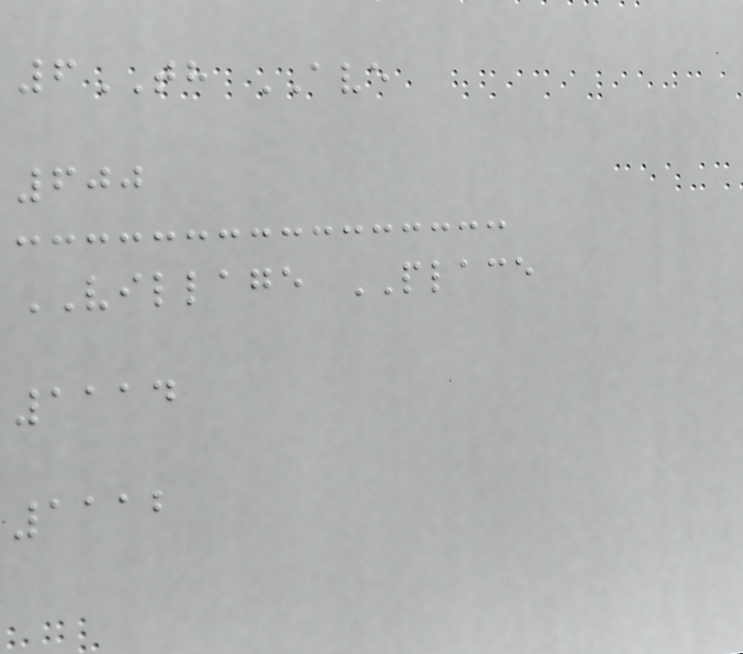6TH AVE
600
VILLAGE PLACE
1114
1112
